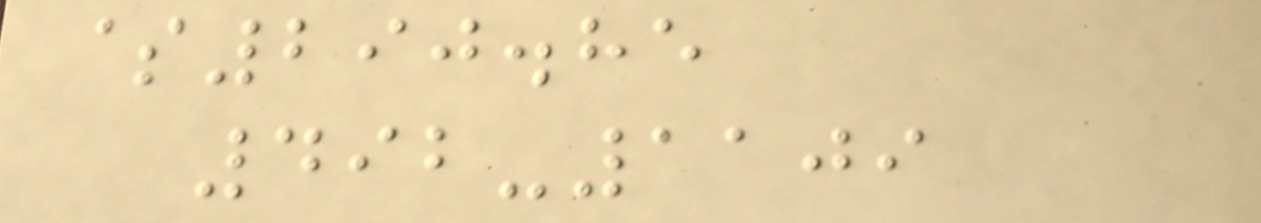$290.85
492-1109
